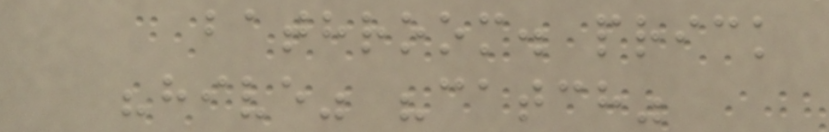bathroom. prick
"hive" "catch"
